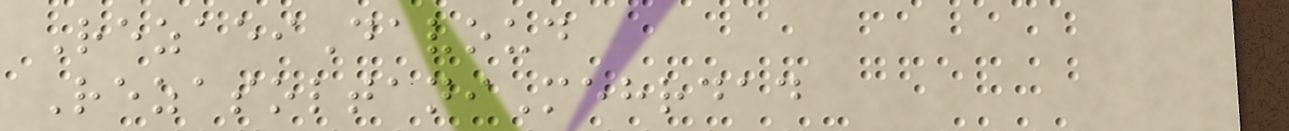RezaeiDavoud
RezasoltaniMehrdad
